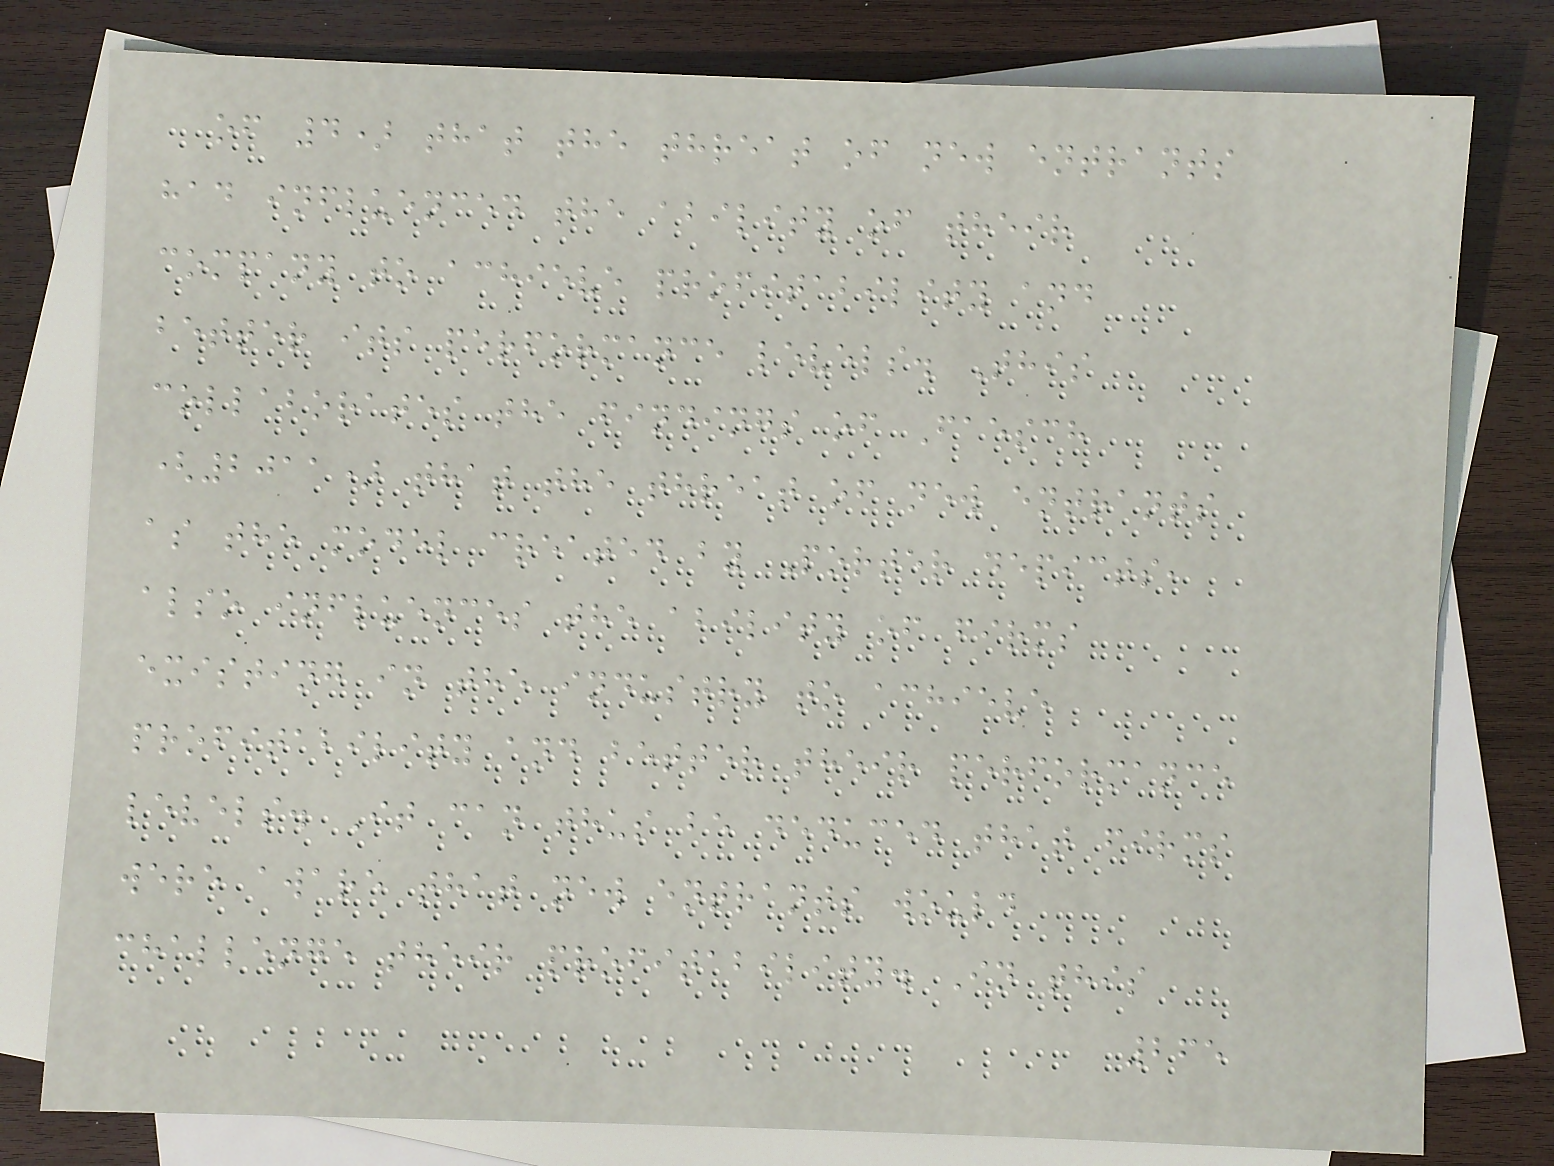of 4) that the threat of new entrants
had influenced the ability of their
company to achieve profitability and
better its performance levels. This
collaborates the findings of Faesch
(2011) that the threat of new entrants
as the model created by Porter depicts,
also influences the ability of firms
existing in the industry to achieve
profitability and better their performance
levels. It can thus be deduced that firms
were aware that new entrants would
challenge their profitability. In this
265
